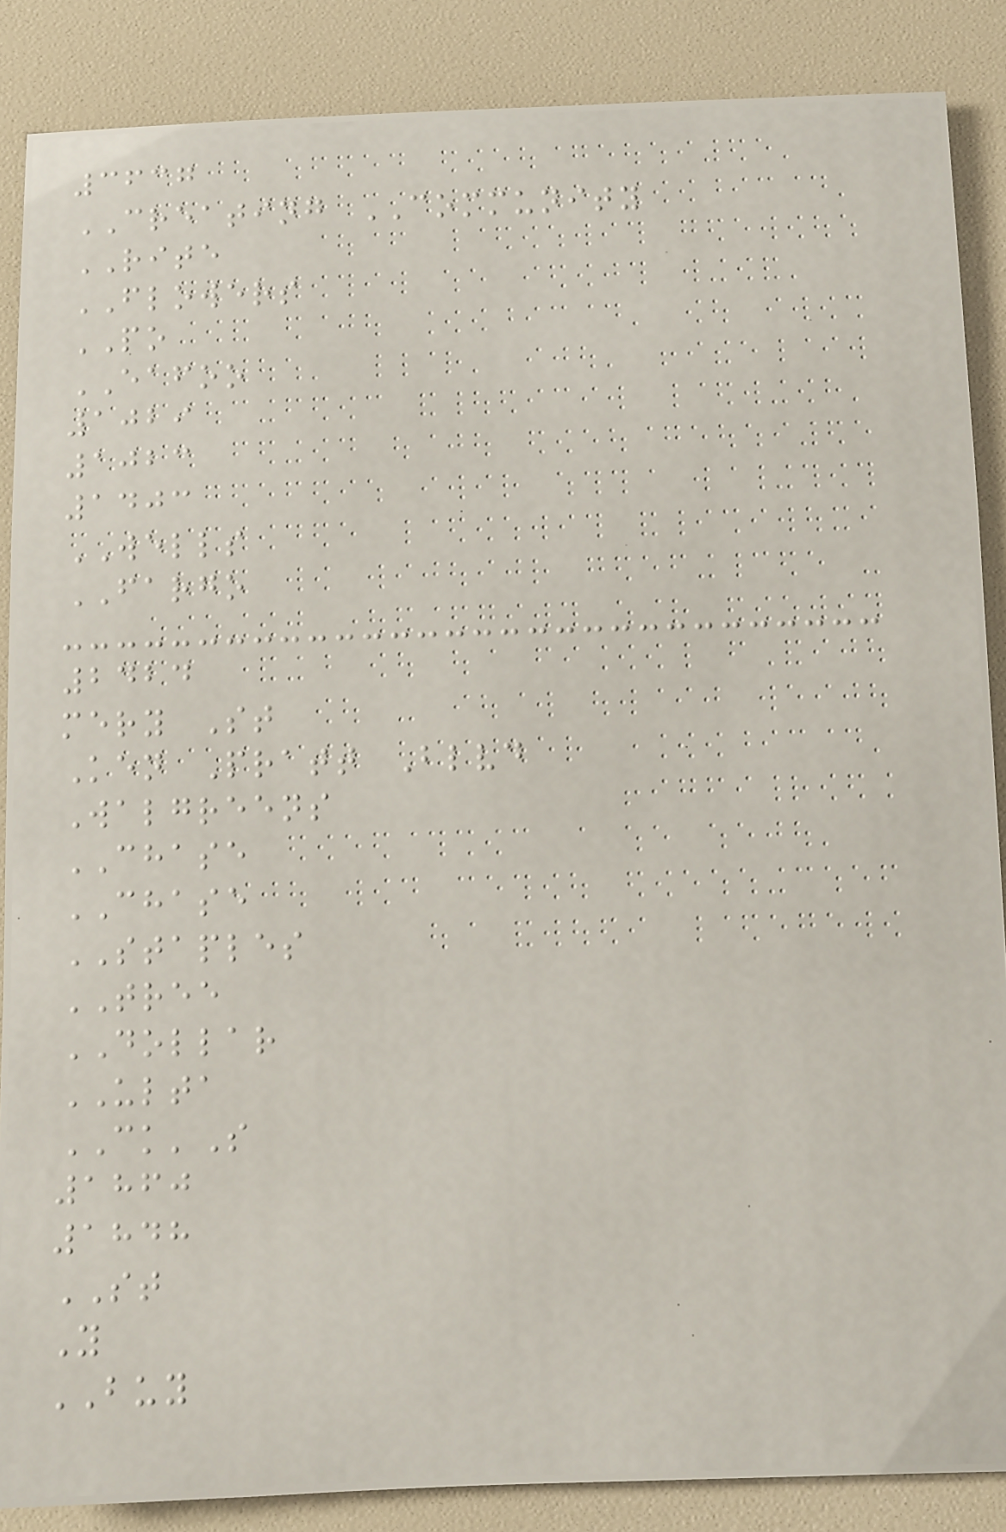3637
CREATING COMMUNITY
RITE
FLOWERS
PO
EAFOO
1029
1023
1403
WELLS
FARGO
2424
mery St
Ken Pratt Blvd
Walgreens
CHASE
CHASE
STAPLES
TREE
DOLLAR
ULTA
CK'S
1860
1848
ST
Y
BUY
